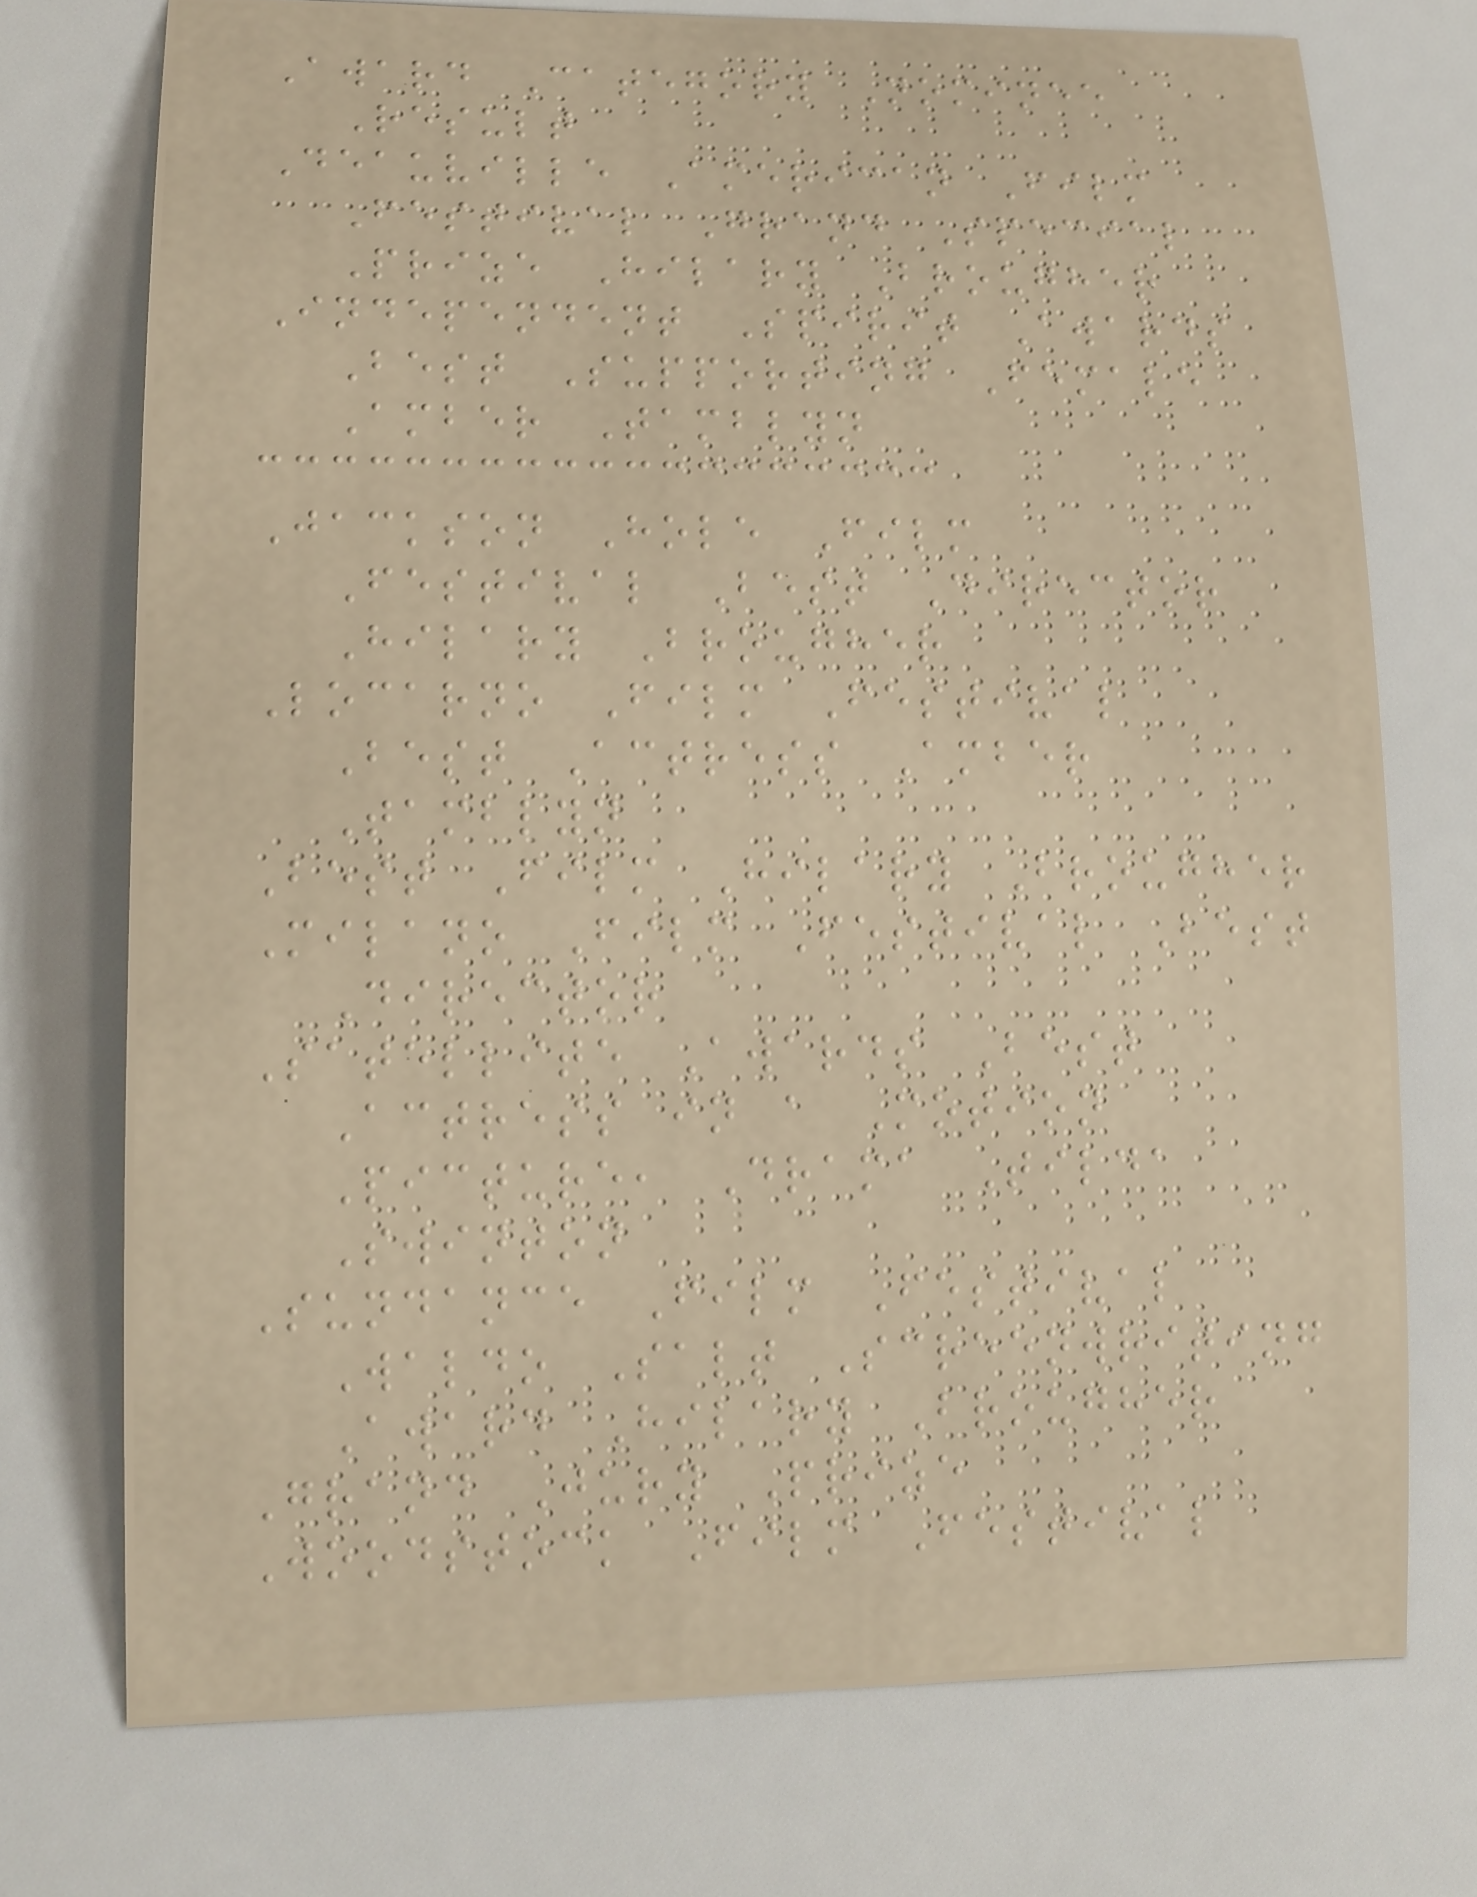Award Category Nominee
Result
Deauville American Film
Festival Grand Special
Prize Hilary Brougher
Independent Spirit Awards
Best Supporting Female
Amber Tamblyn
Jackson Hole Film
Festival Best Director
Hilary Brougher
Locarno Film Festival
Best Actress Amber
Tamblyn
Best Film Hilary Brougher
Milano Film Festival Best
Director
Satellite Awards Best
Actress in a Motion
Picture, Drama Tilda
Swinton
Sundance Film Festival
Waldo Salt Screenwriting
Award Hilary Brougher
Grand Jury Prize
Woodstock Film Festival
